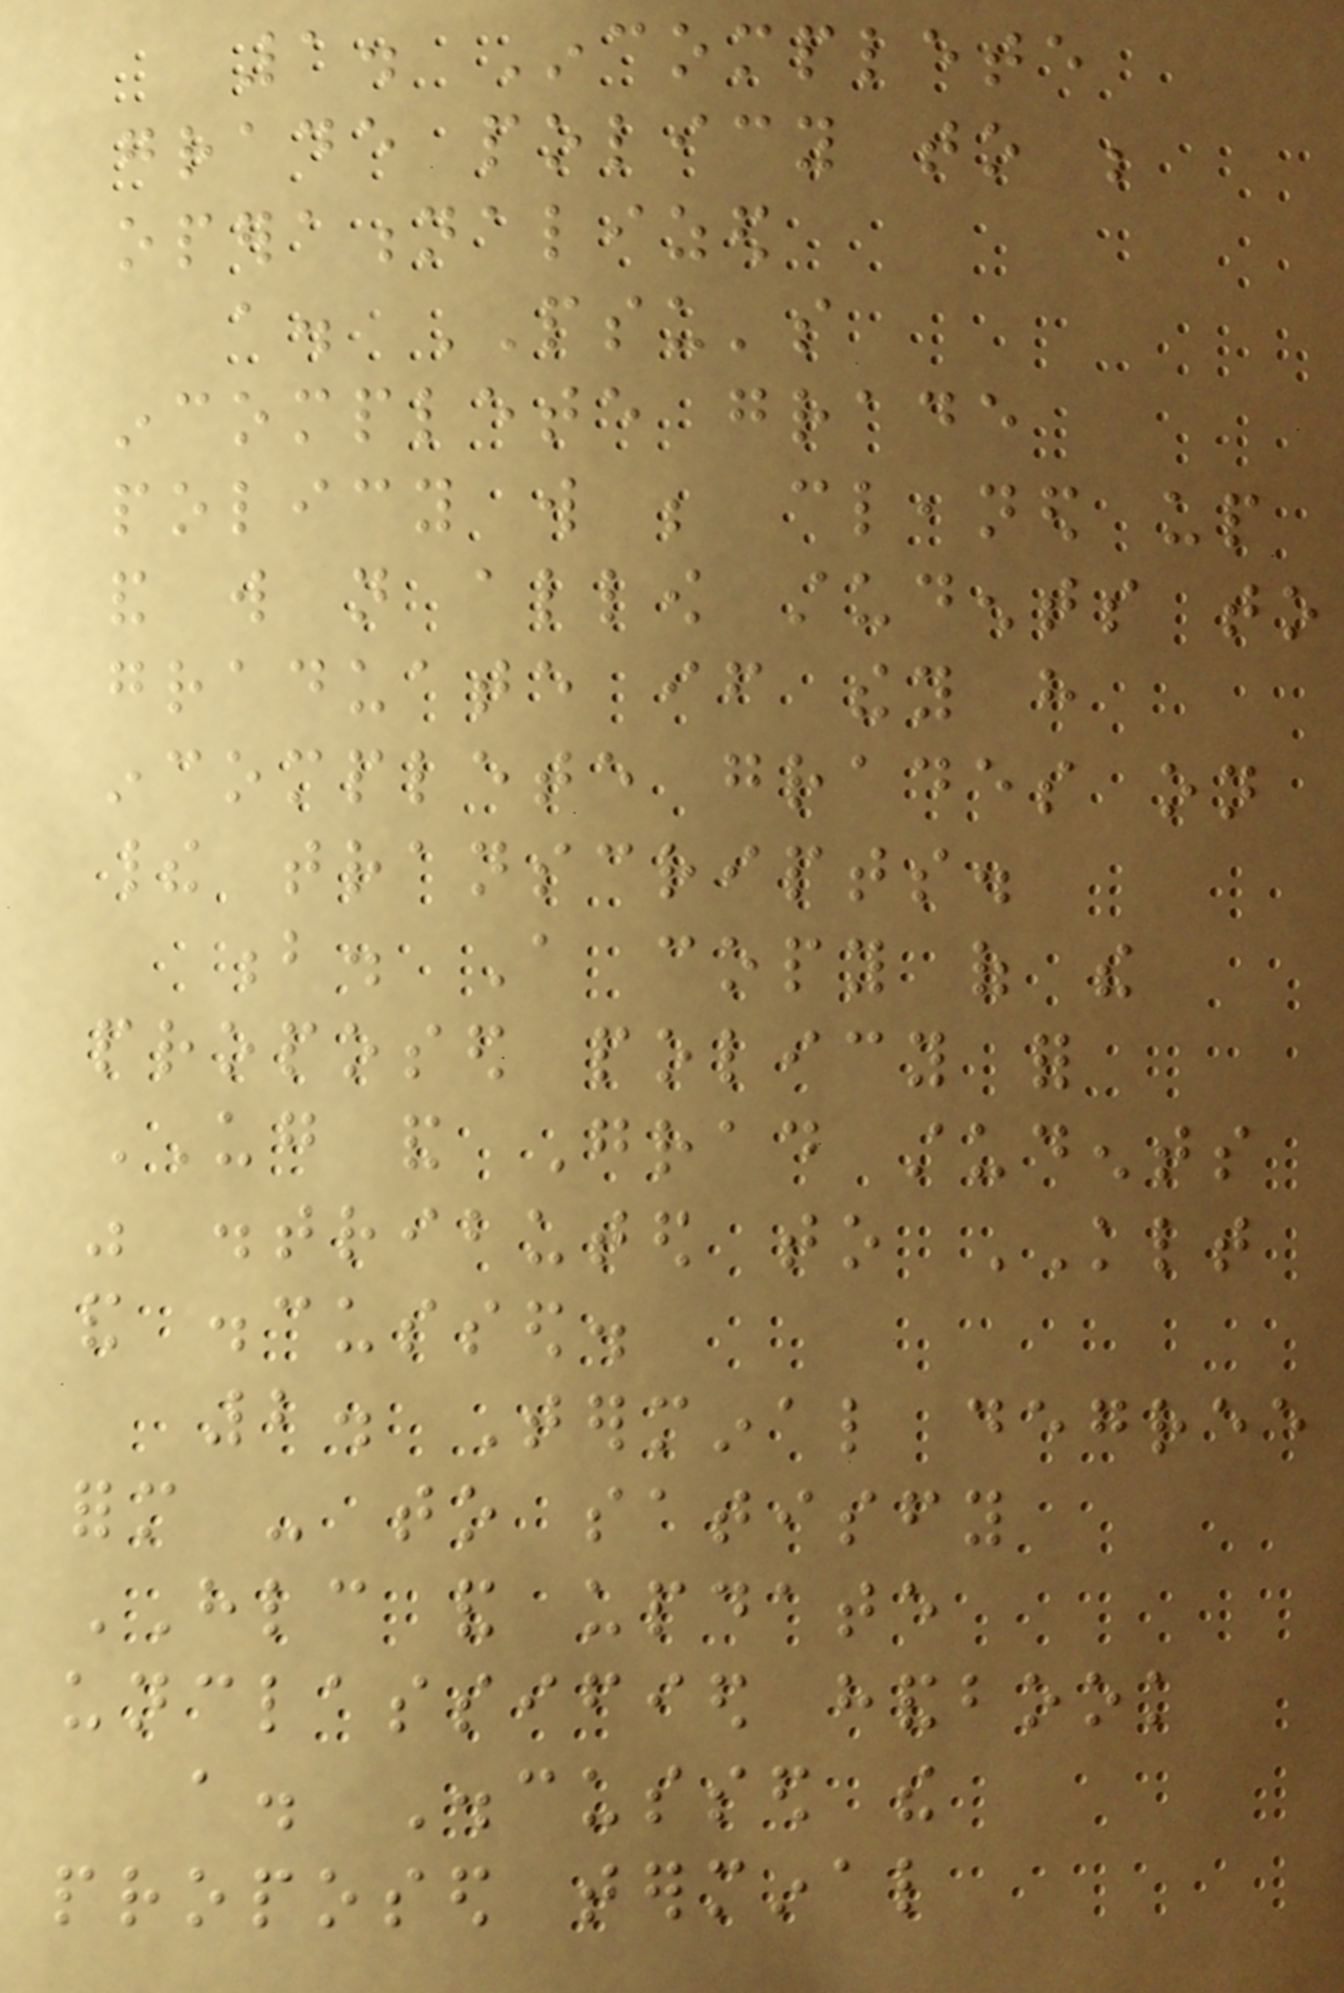1. Incomplete
grade policy to be
operationalized
a. PSU's
incomplete grade
policy will be cleaned up
and will not allow students to
graduate if they have
incomplete grades on
their transcripts.
b. A copy of the
proposed policy for
UG and Grad students
was distributed to KLT
and discussed.
2. Terminal degree
form - to satisfy
HLC and update
unclassified handbook
a. Discussed the
proposed terminal
